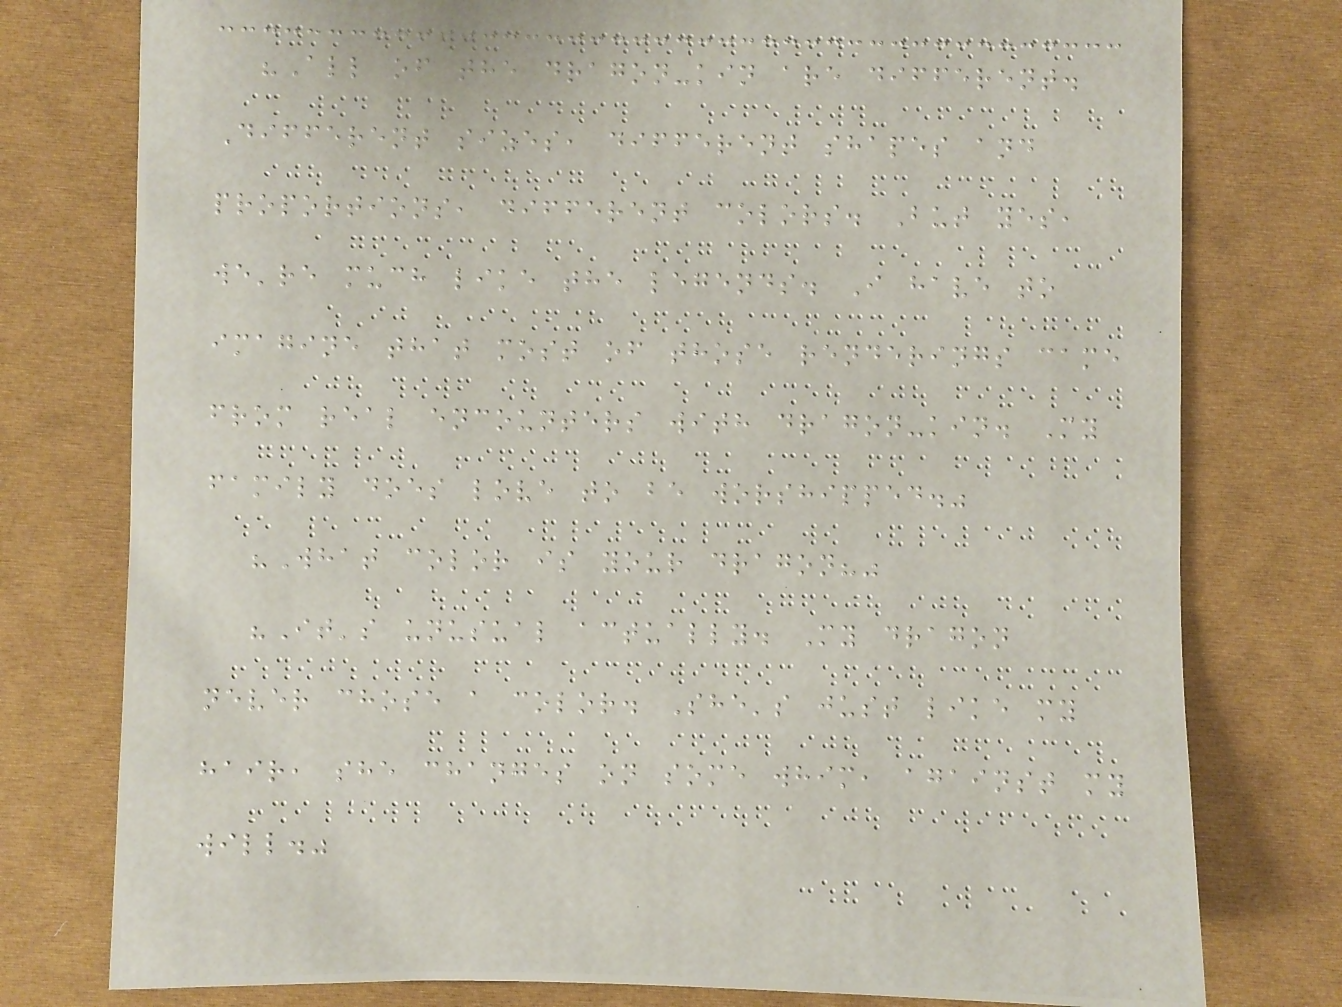"All of the dragon-kin are different.
Different sizes, different shapes and
proportions, different colors. But yes,
we're much like the legends. I have to
imagine that most of those renderings came
from real encounters with dragon-kin. My
family does love to be worshipped."
"What color is your dragon?"
"It's unusual actually. My dragon
never chose a color. She's just like my
hair, she changes on some whim, against my
will."
